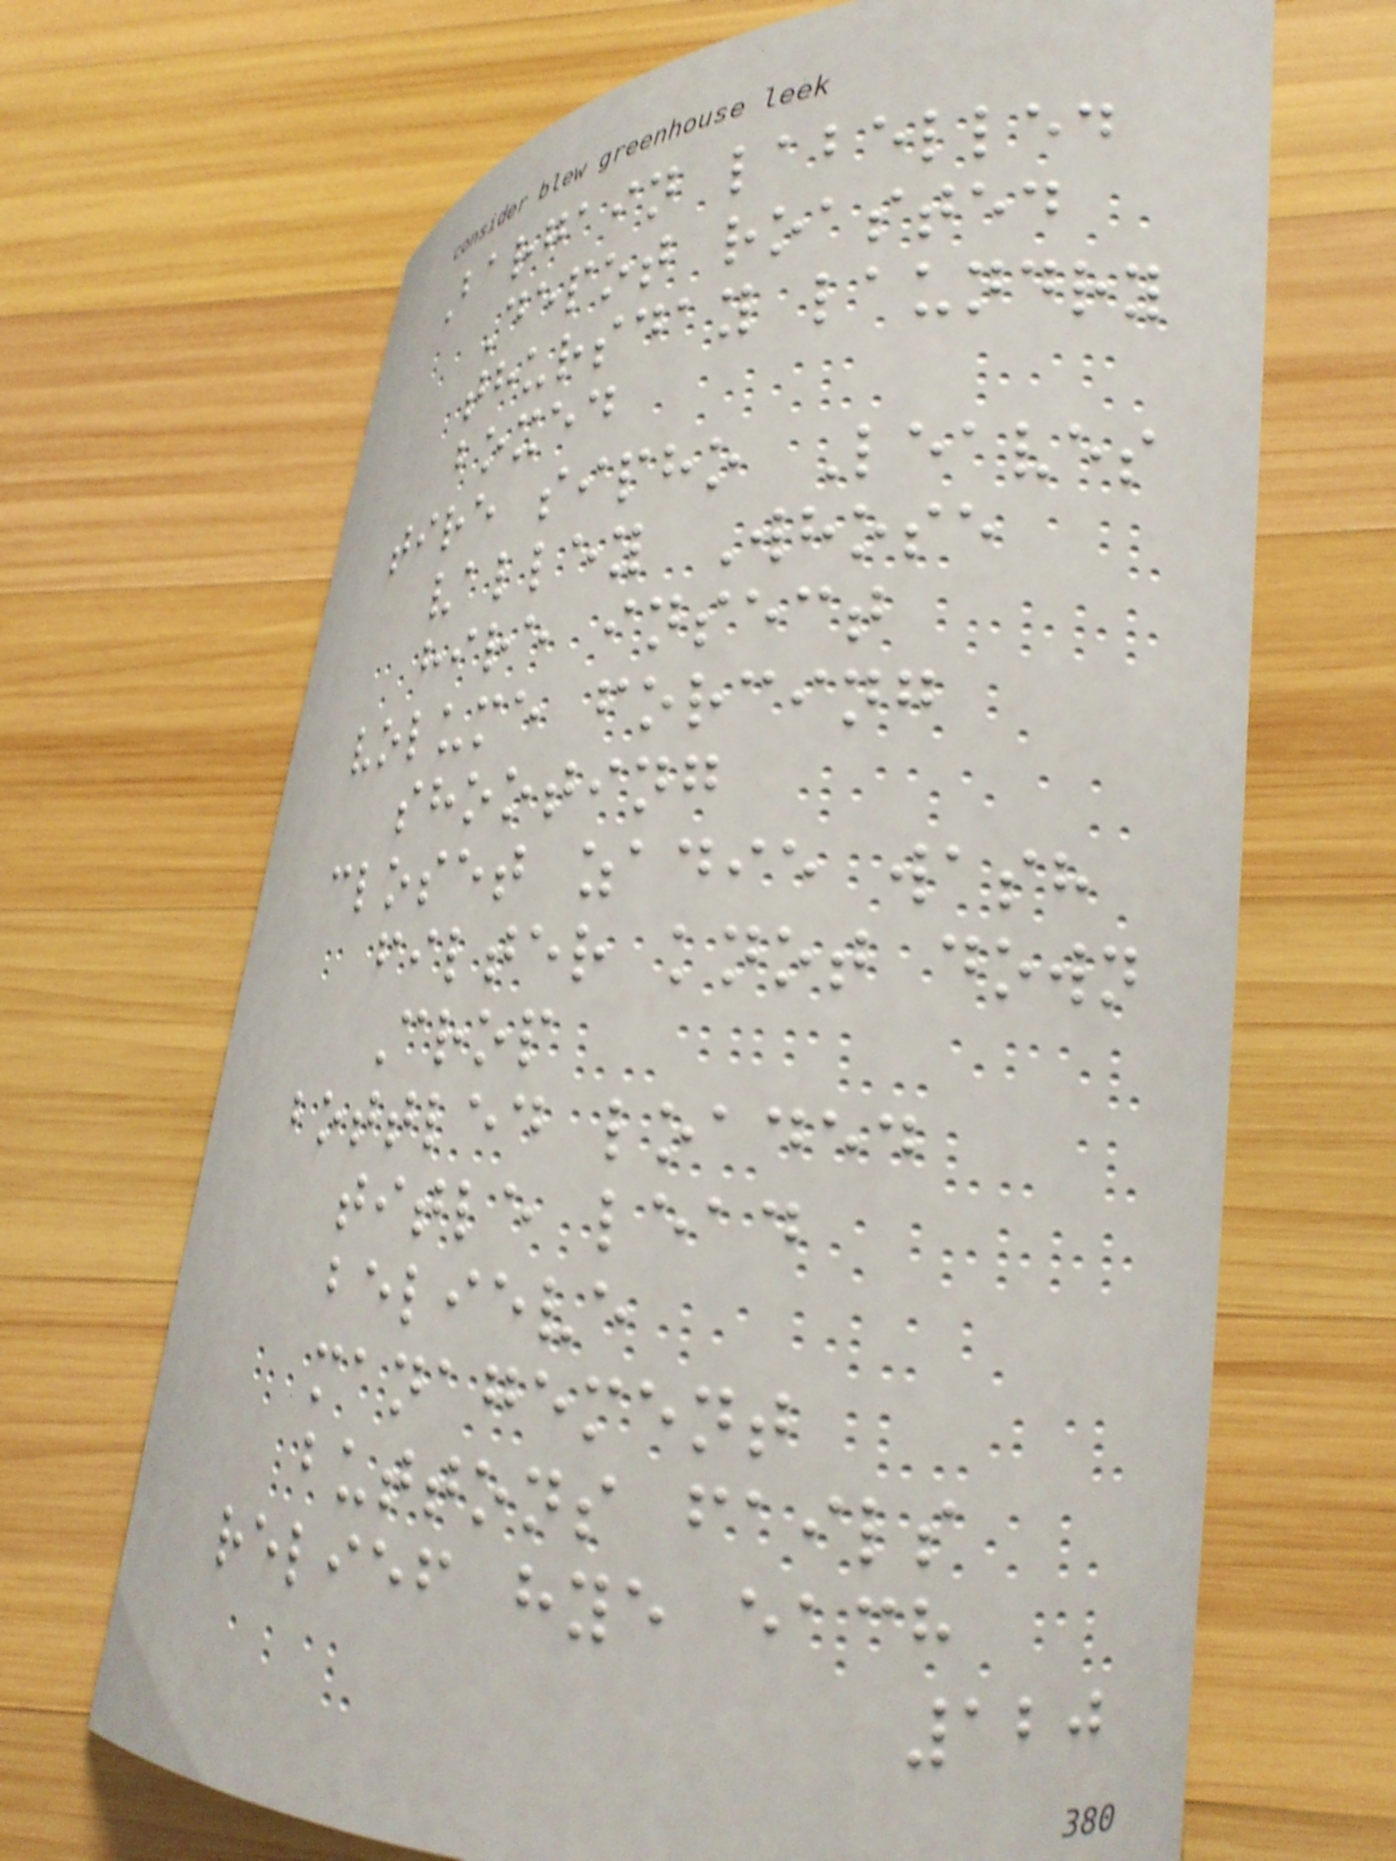Bargain labelled
Depot roasted
thursday laundry
boxed
tire sipho Leaves
valley Whose
hire insect
volume forcing
shooting
closet zadie wash
filter knot down
Crop
bottled loaded
title lead
believe
management
buttons fails
relief hye each
120
